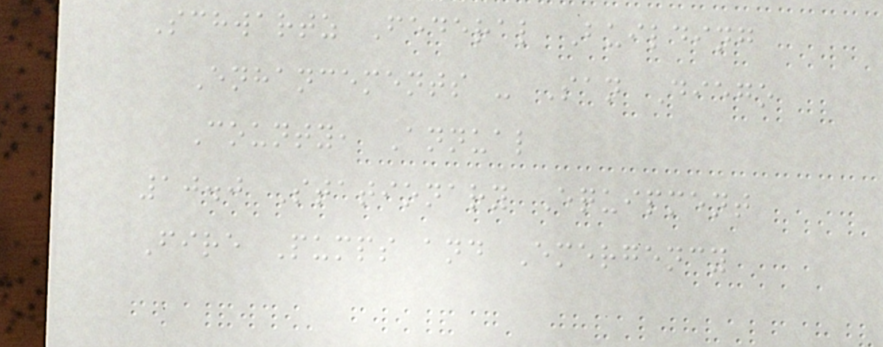Schwartz Federal Building
Enhancements - San Diego
County, Annual
10.0 Stationary Equipment
Fire Pumps and Emergency
